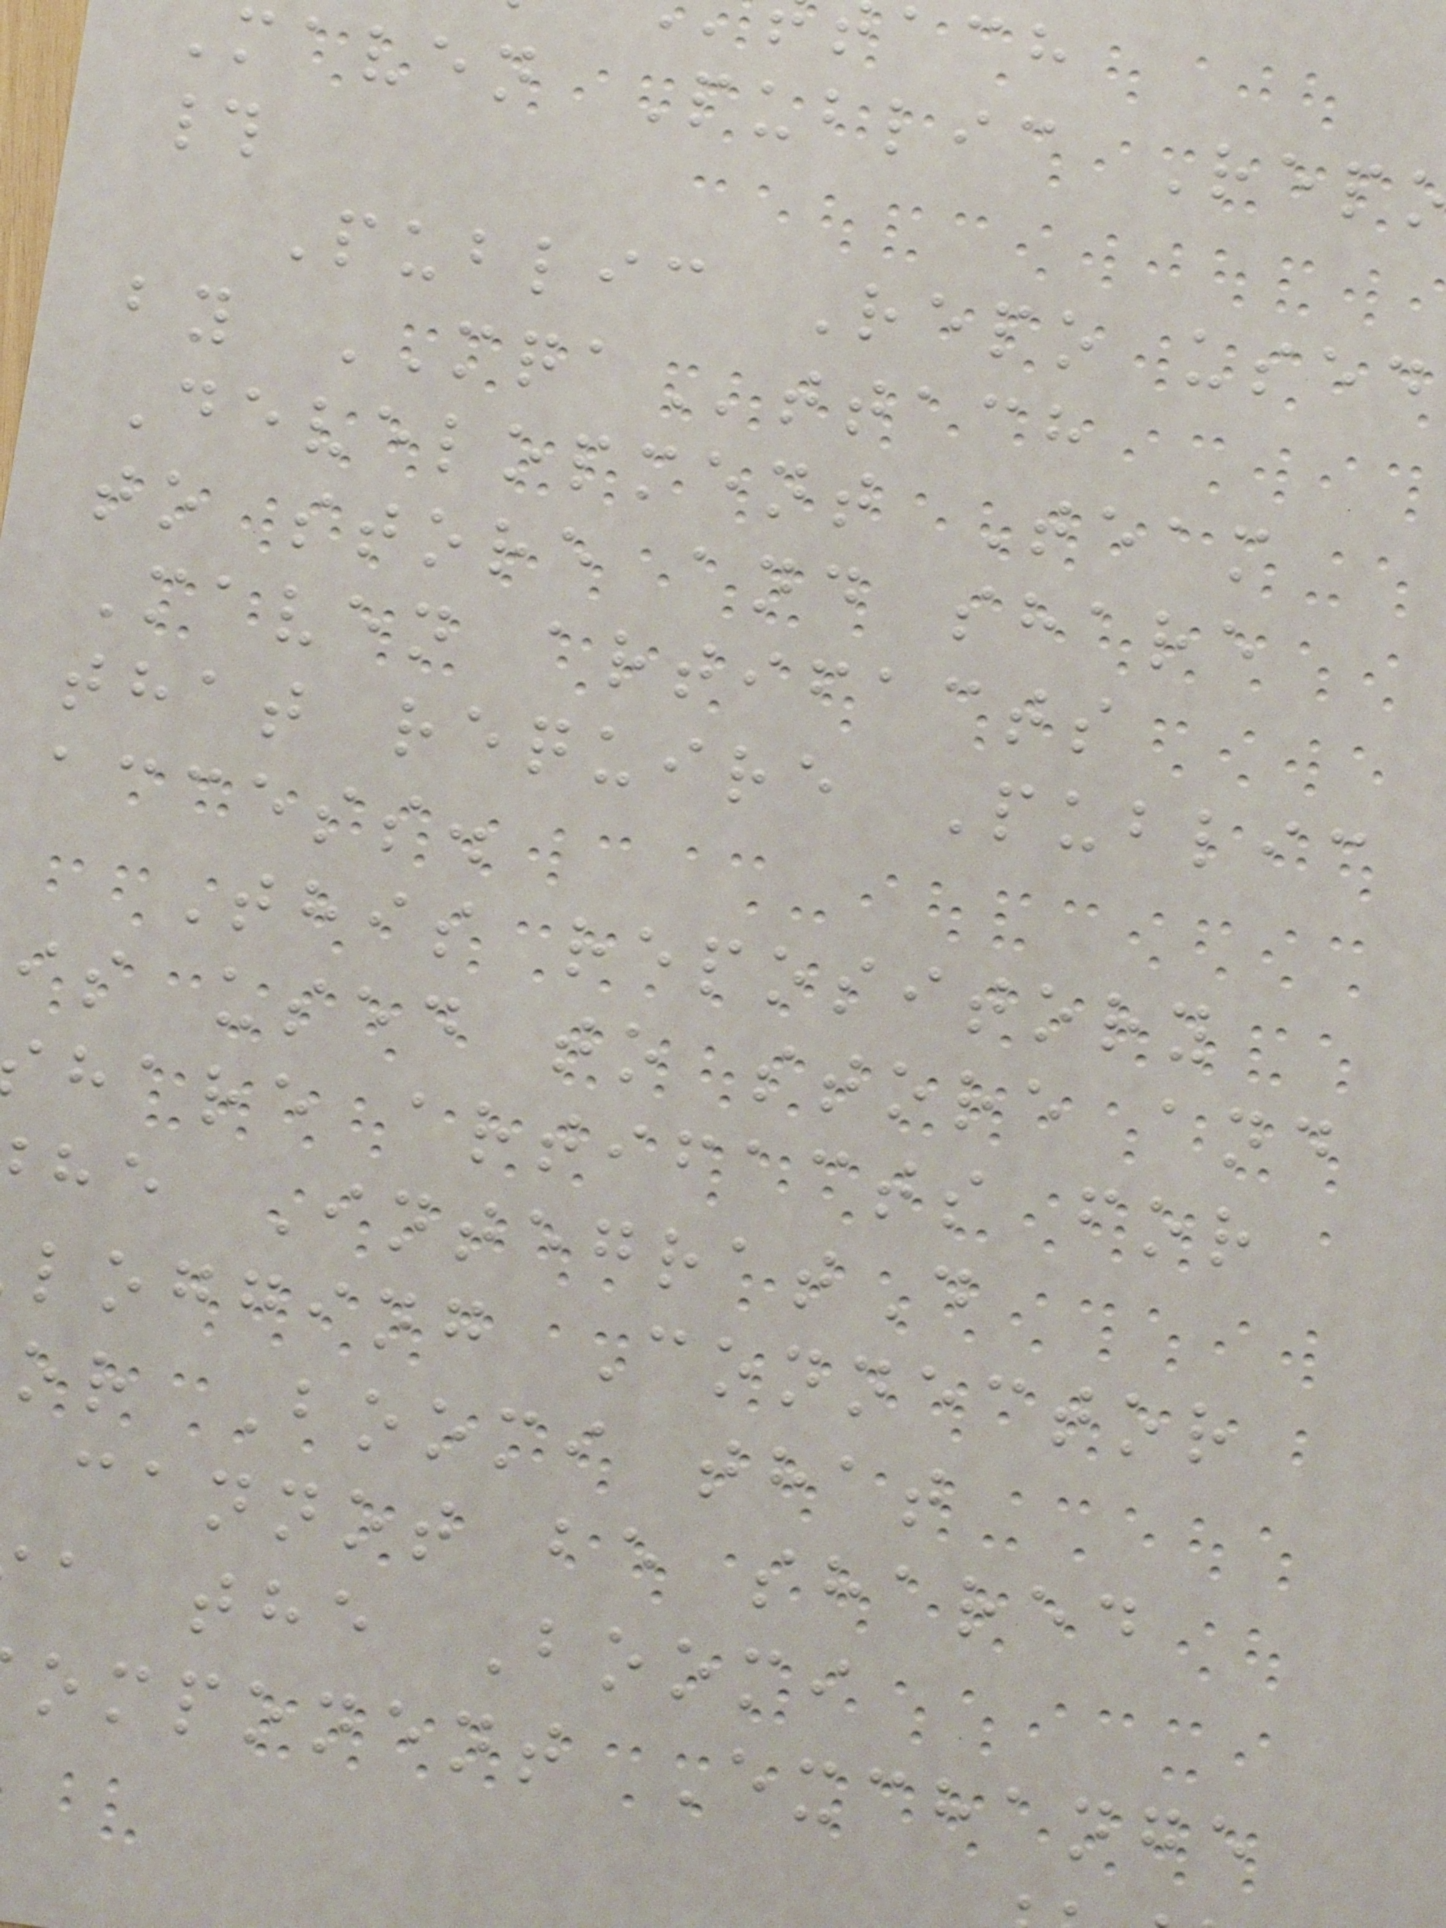maven Public Rep
#
Public Repo used
by MQAttach
Development Team
to store and share
Maven artifacts
that require Public
access.
This repository
is used to store and
hare artifacts for
he IntegratD
logging Connector
or Boomi that
cannot be shared
a the Boomi
omponent Exchange
